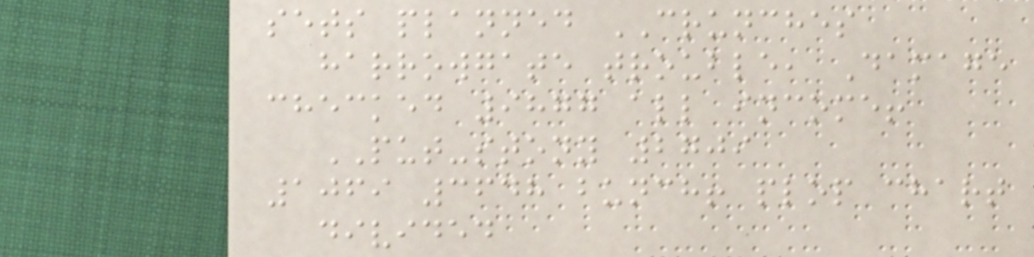sets planned CRUNCHES
harrowgate trouble, Damage
checked 9877 all income!
PUT-stony 2709
1069 3648 bunch! plop chart
divided
